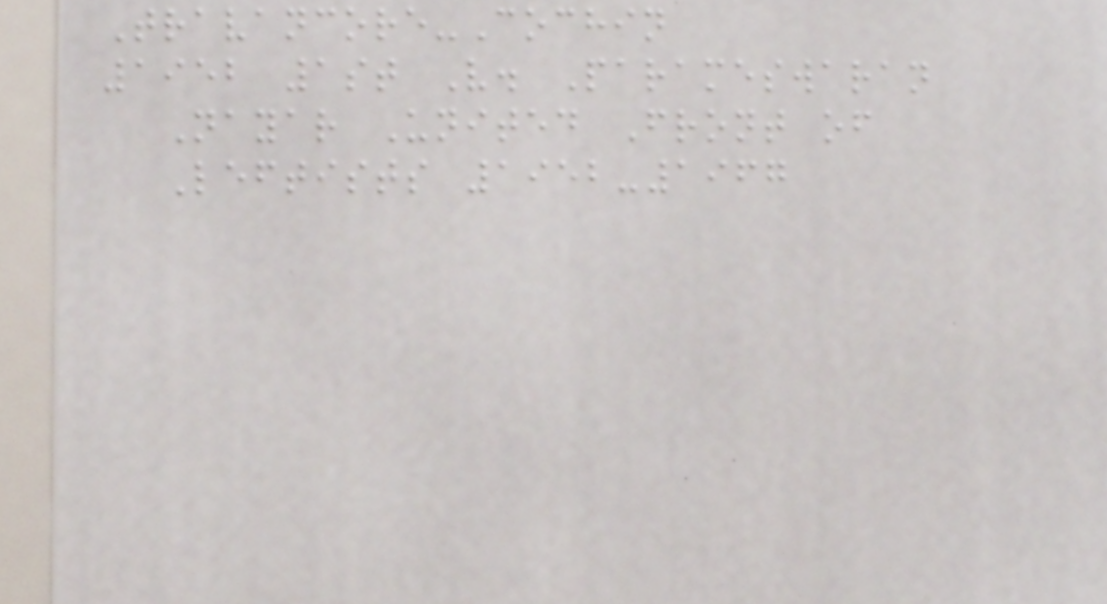Travancore-Cochin
1952 1st V. Parameswaran
Nayar United Front of
Leftists 1952-1967
